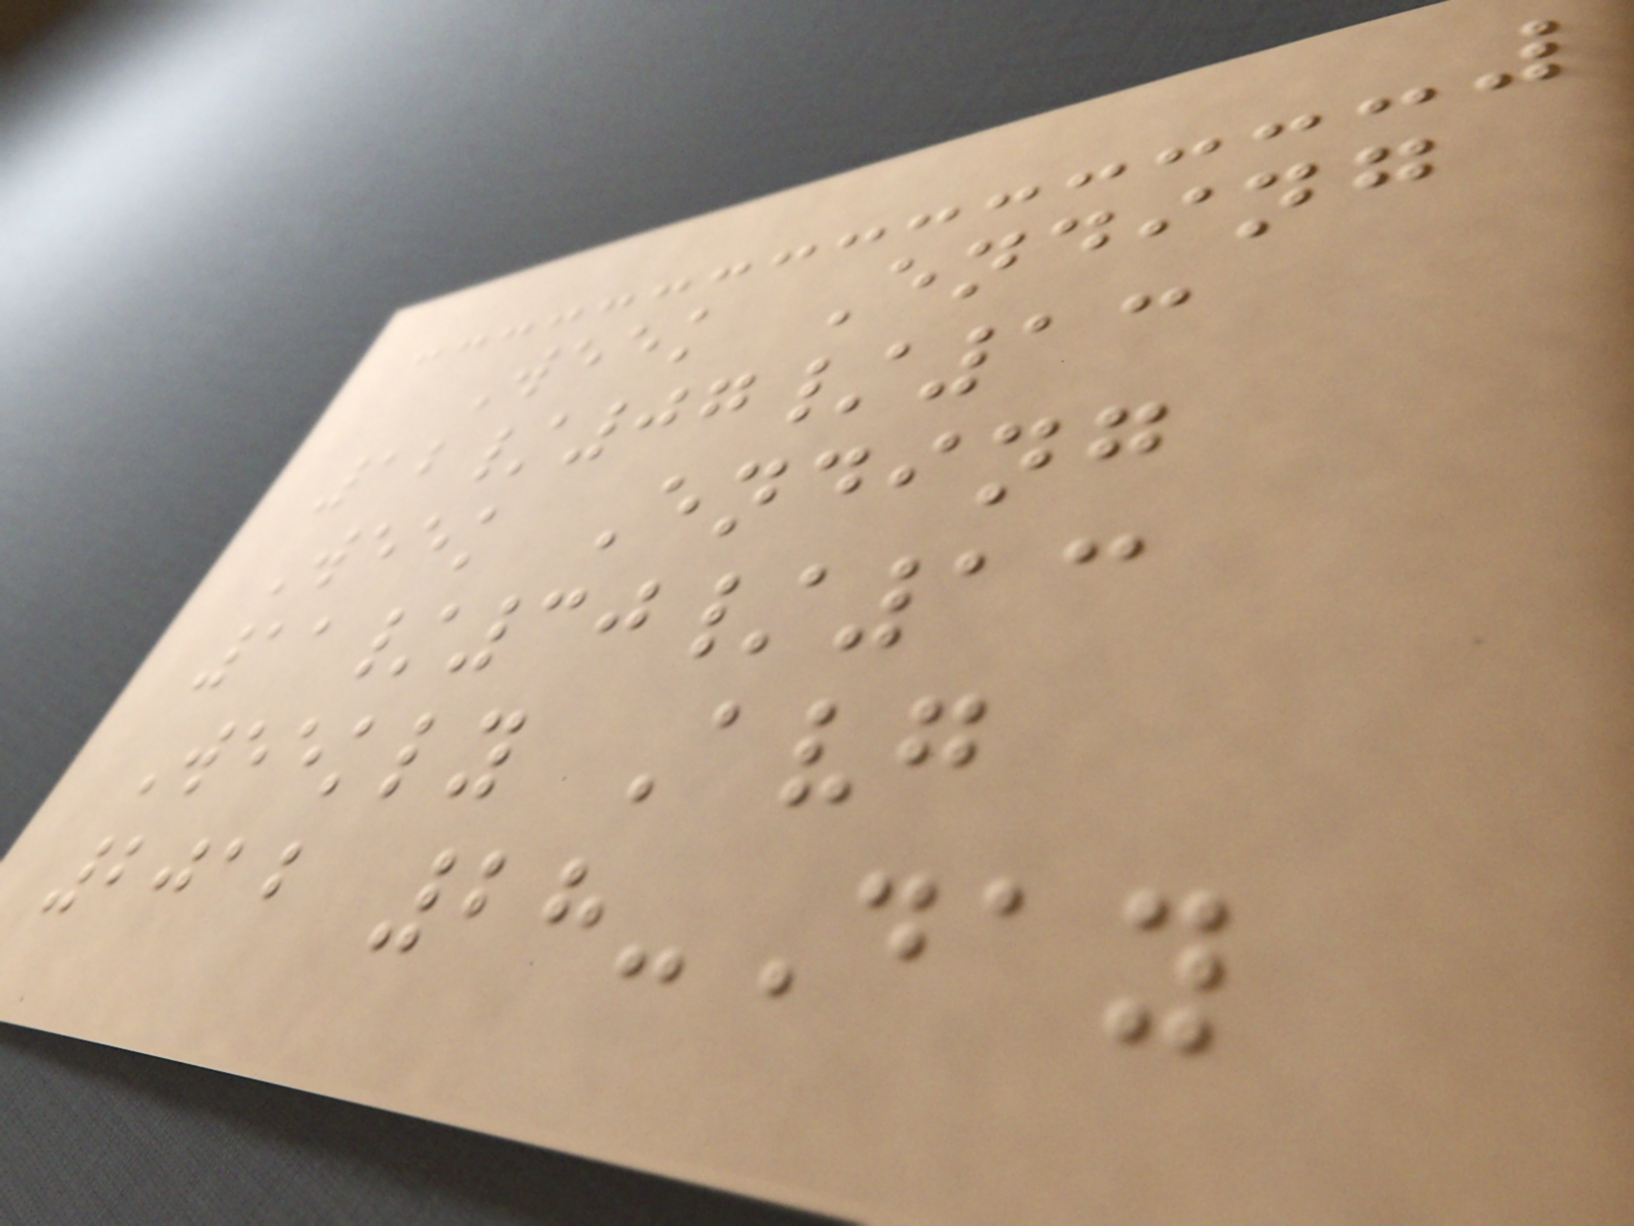Week Ending
12/07/13
Week Ending
11/30/13
Weekly Avg
2012 28-Day
